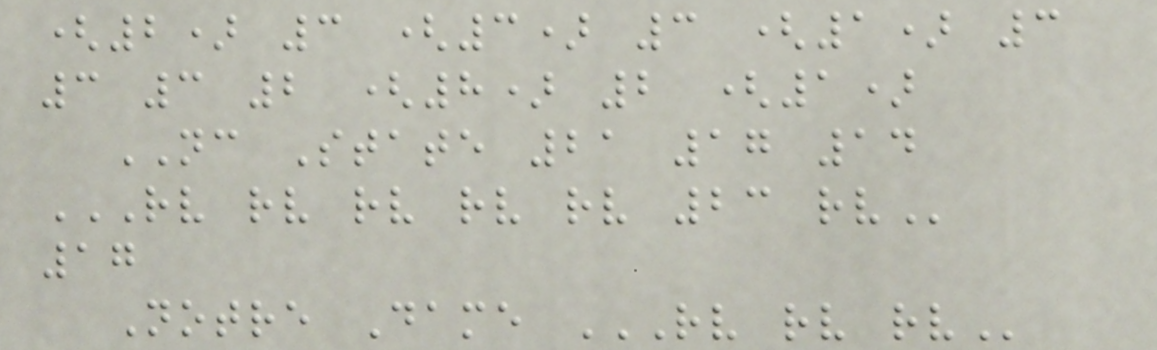(2) 3 (3) 3 (1) 3
3 3 2 (8) 2 (1)
NC State 21 17 14
RV RV RV RV RV 23 RV
17
Notre Dame RV RV RV
